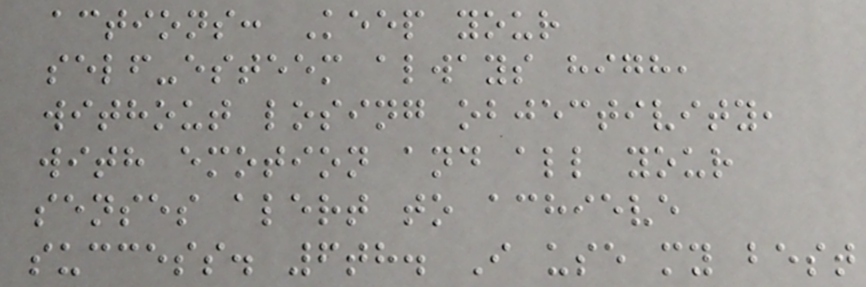actions: Keep your
self-esteem always high,
without losing objectivity,
with emotion and all your
senses alert to achieve
success. 6th. I use my best
